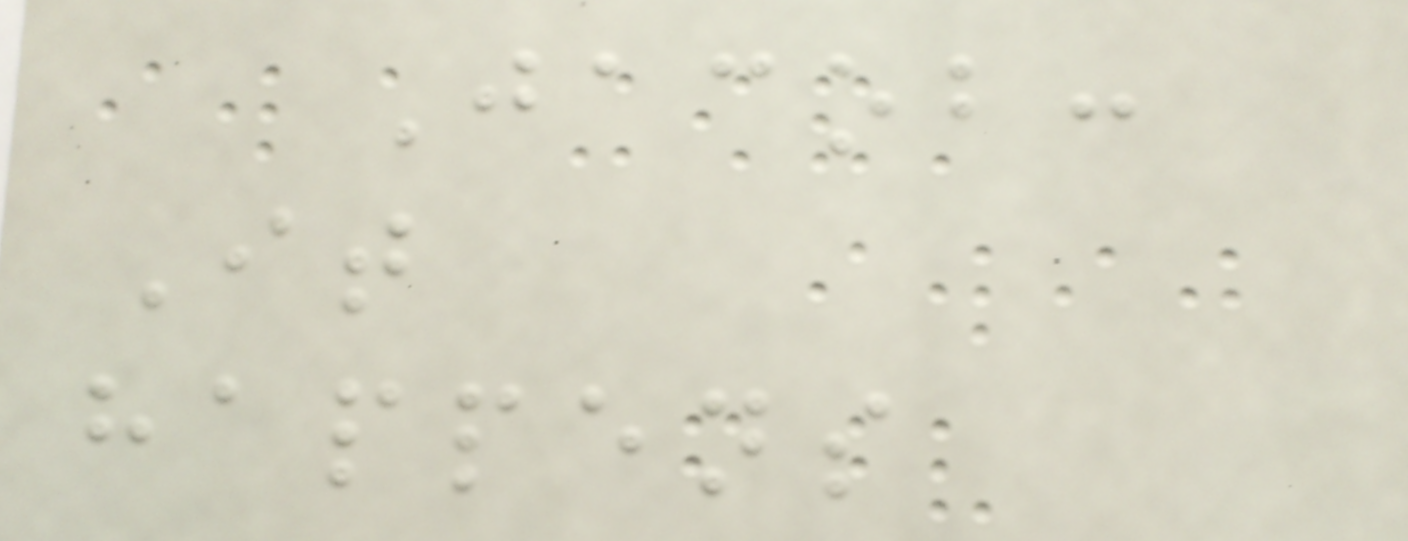Jacob:
It
happens
